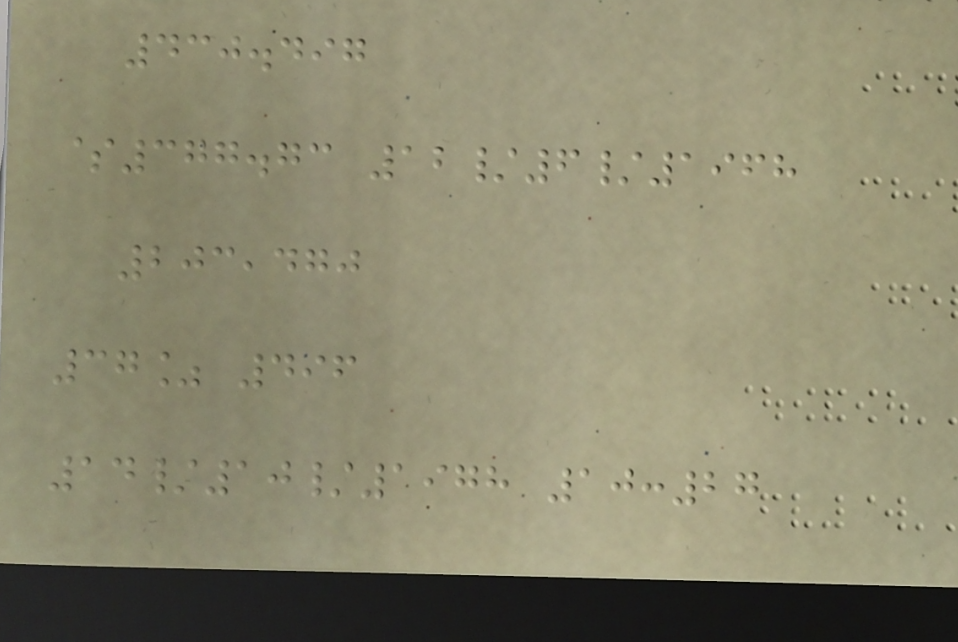430.497
$377.73 12/6/1968
203,470
37% 496
14/10/1978 10:27
